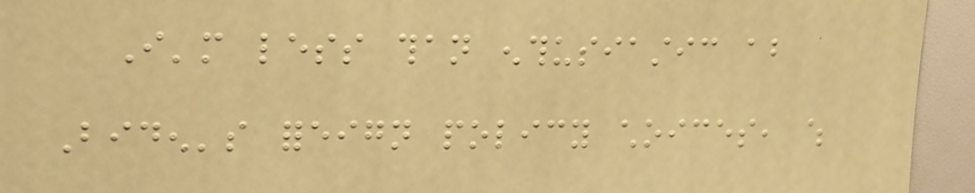I'm less than enthusiastic about
Biden's foreign policy choices, which
